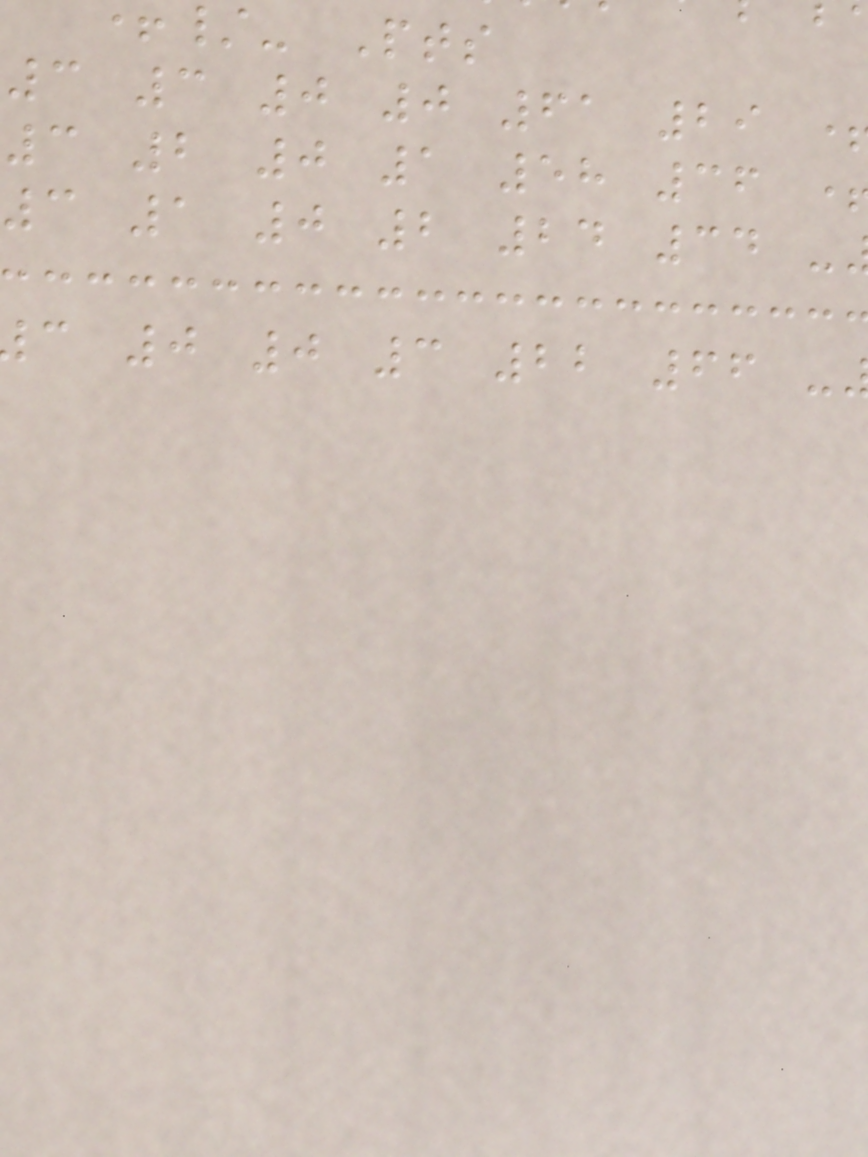/- Pts
3 3 0 0 61 29
3 2 0 1 58 36
3 1 0 2 24 34 -
c 0 0 3 22 66 -
